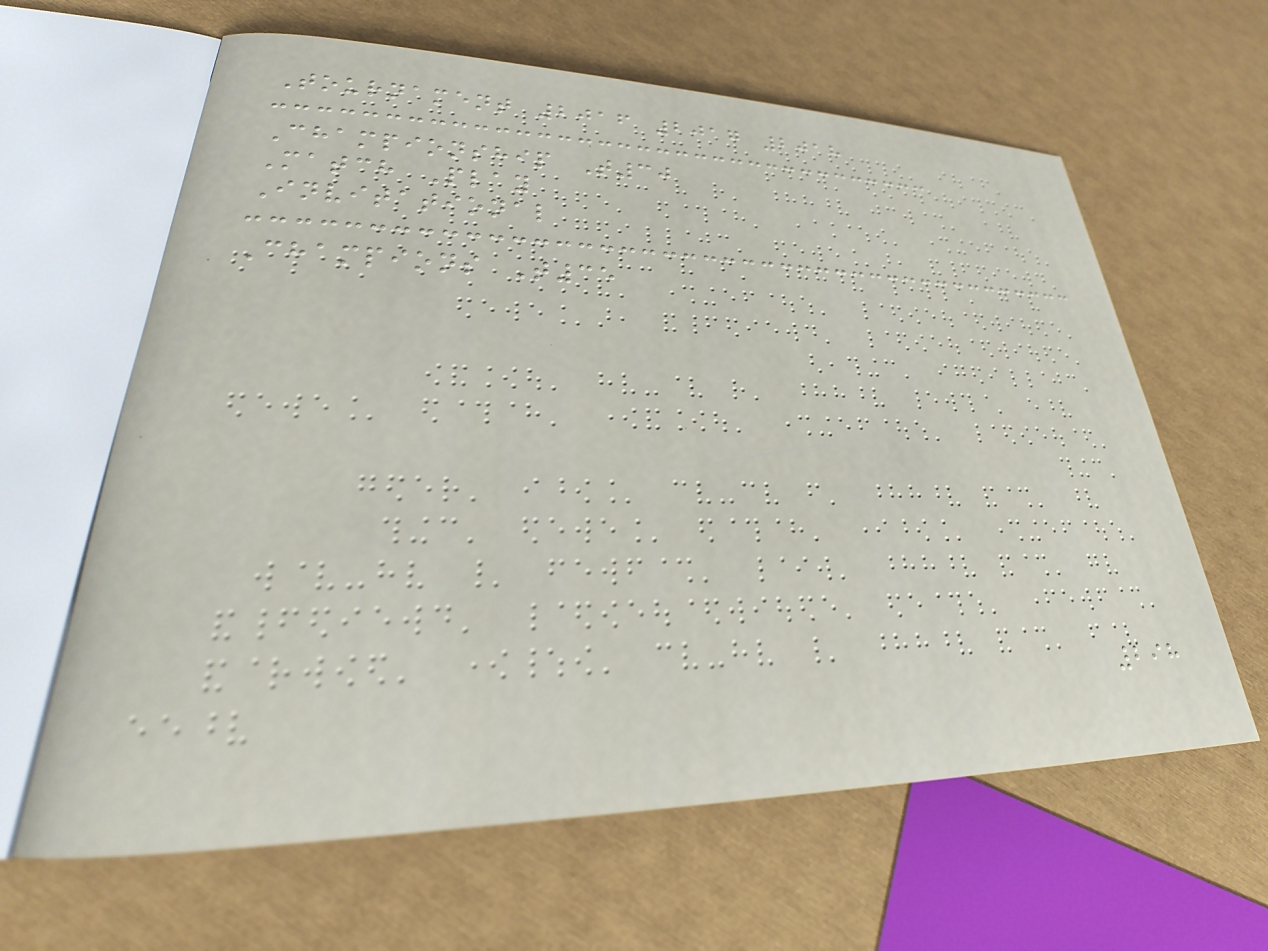Tournament 2016 2017 2018
Championship T30
Match Play
Invitational
Champions T35
298
